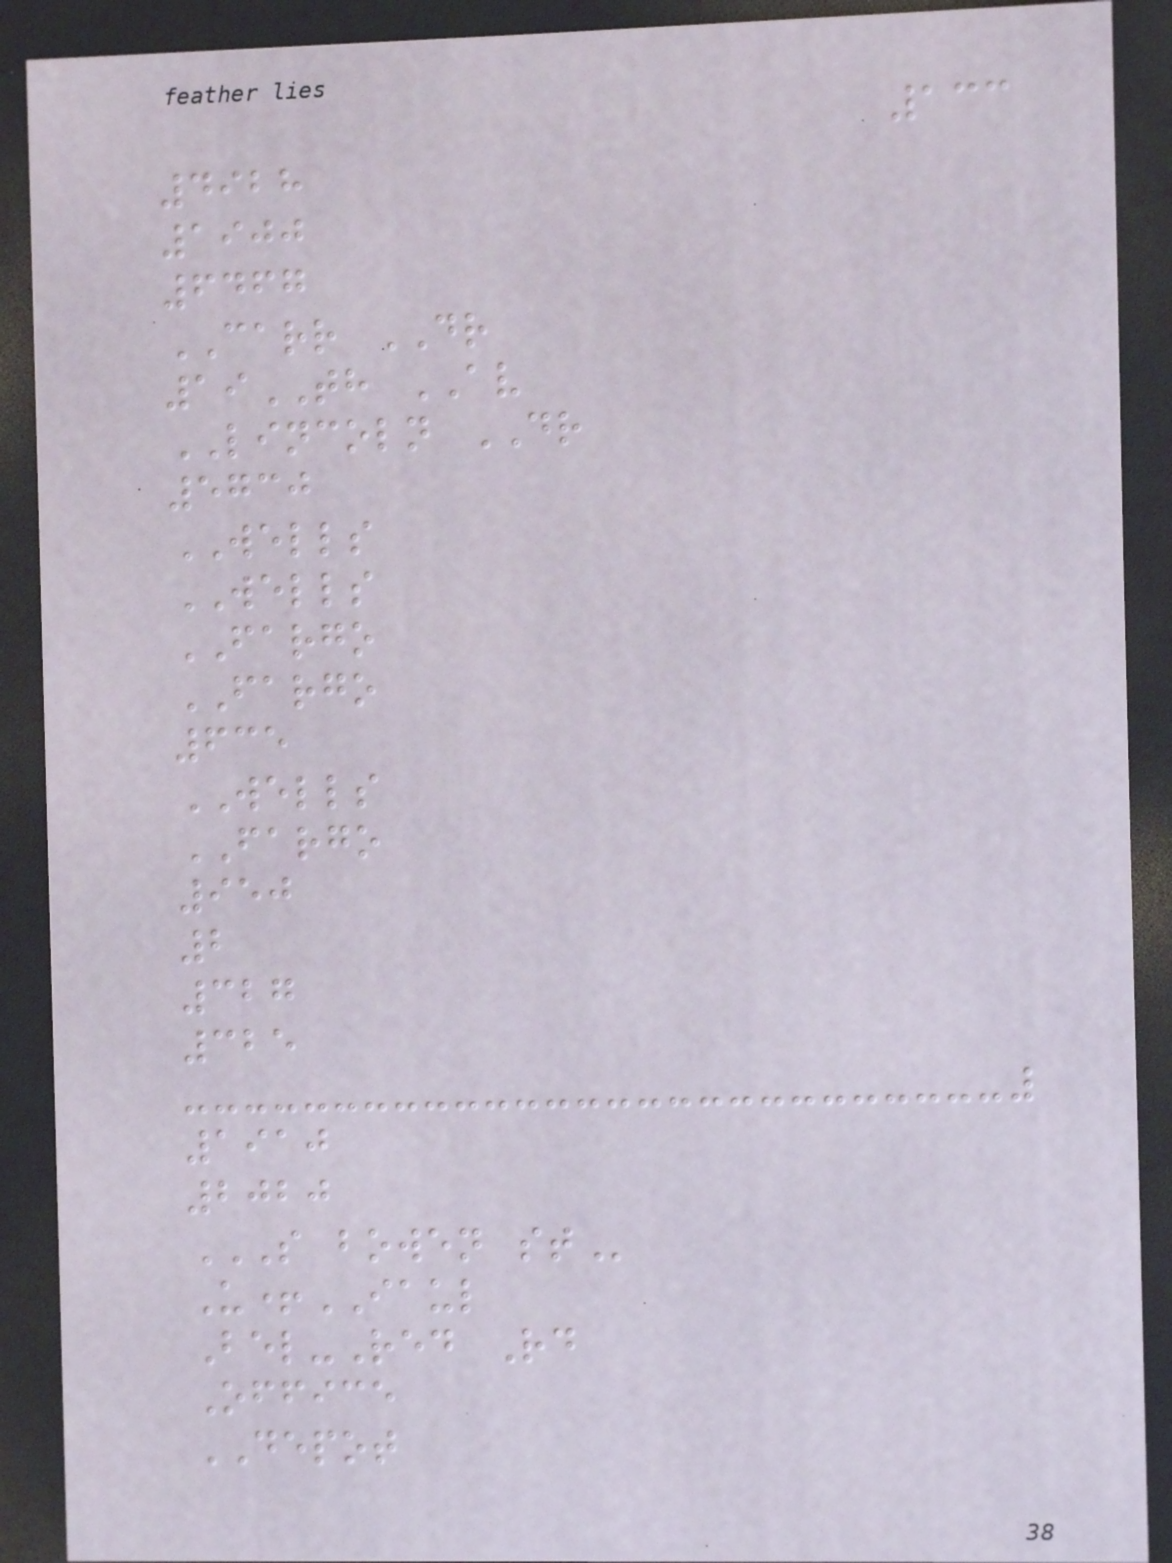133
4928
1900
6467
CARR DR
19TH AV
LINCOLN DR
5730
WELLS
WELLS
FARGO
FARGO
635
WELLS
FARGO
950
2
327
325
1910
2020
S BOWEN ST
U+IAUL
Bel-Red Rd
Office
DEPOT
